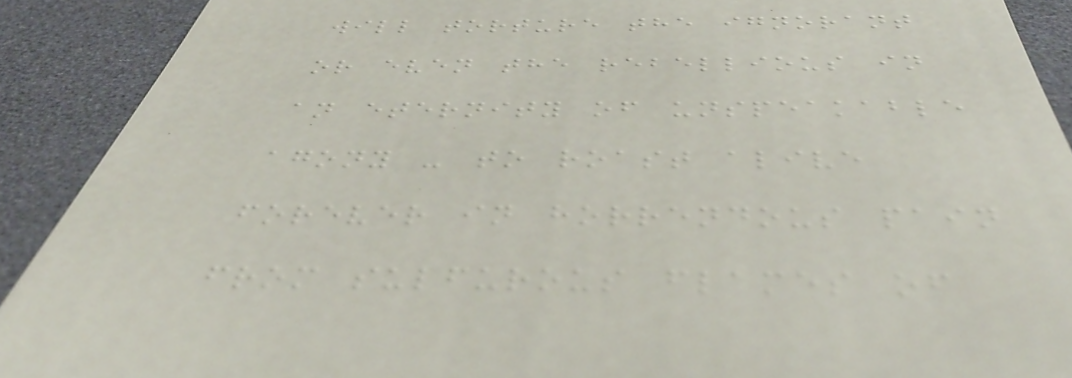will torture the ignorant
or even the rebellious in
an eternity of unspeakable
agony - to roast alive
forever in horrendous pain
from sulfurous flames of
